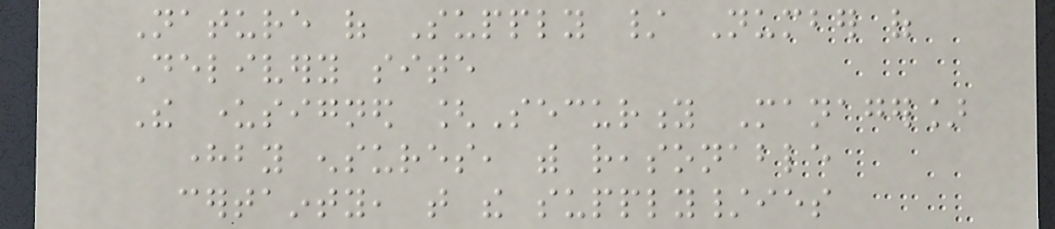Nature of Supply / Number of
Delivery site
The undersigned [Security Manager]
hereby ensures, with reasonable
certainty, that the supply/ies
